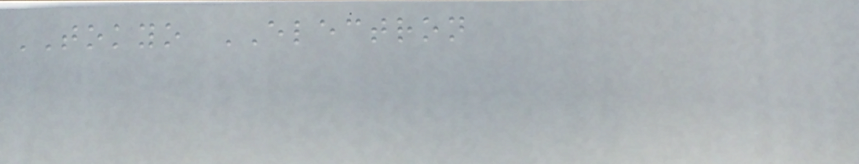TOKYO ELECTRON
